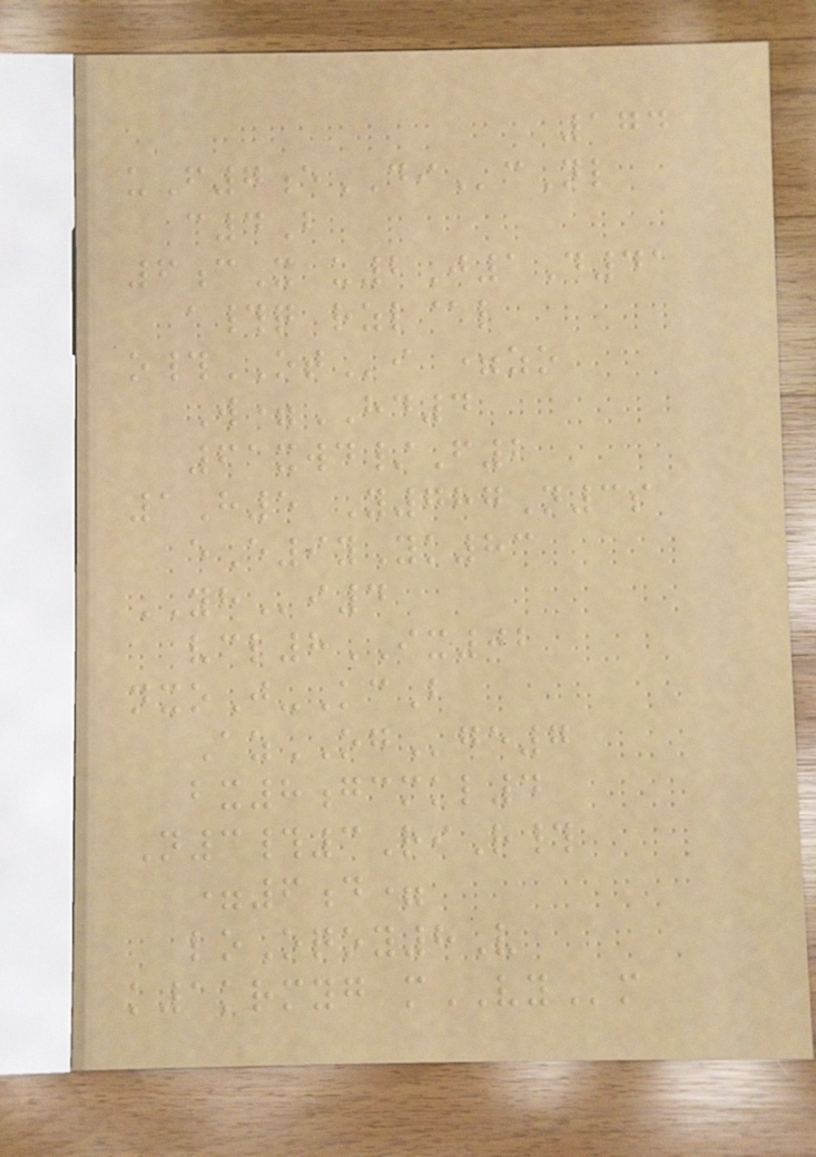174
uF7eDIcNl
c4B
6cX u2J1D41
a#q rzl@l
o#OTi =zo
W=HD4
61xwd/F2
1H5 Y787N3s
eE9yYk83
YHi4
vcl8IX02
nxoJ-KcB
AzOGge7
bx8gcmkl4
N3#3RiR#
=6d=
loOqoy8V
k1krmyg mVYm
